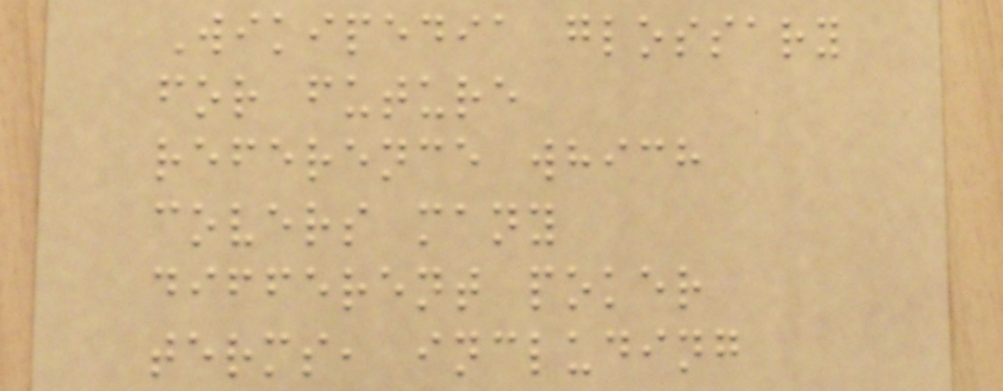Wikipedia glossary
for future
reference which
covers many
different poker
terms, including
